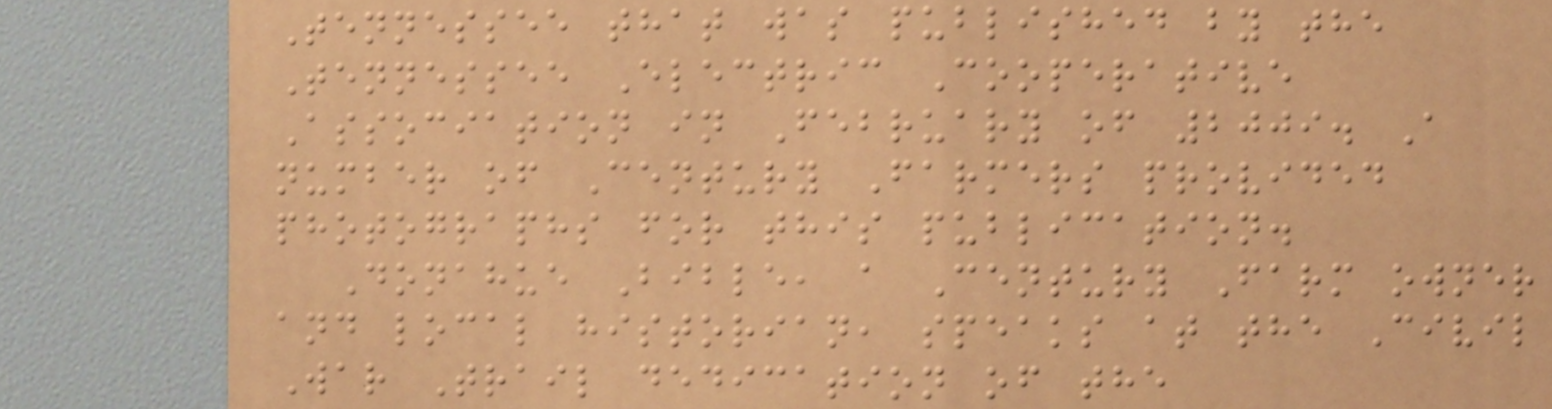Tennessee that was published by the
Tennessee Electric Cooperative
Association in February of 2009. A
number of Century Farmers provided
photographs for this publication.
Donahue Bible, a Century Farm owner
and local historian, speaks at the Civil
War Trail dedication of the
